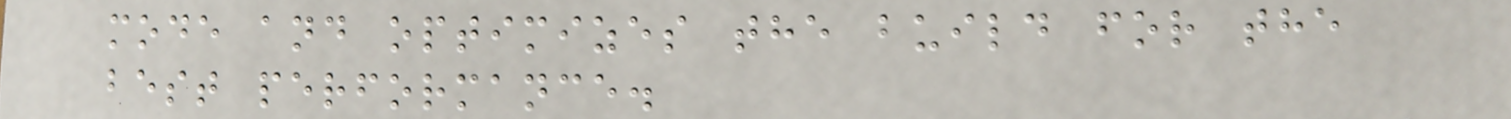mode and optimizes the build for the
best performance.
